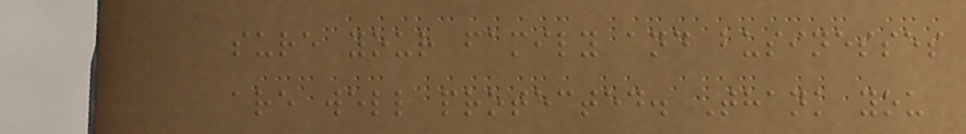sure your family and businesses
are well protected. Thank you
